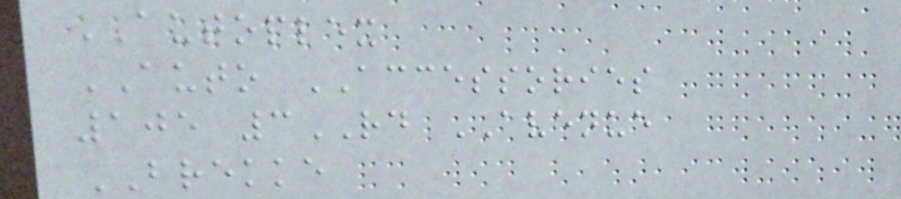AUTOPLEX
AUTO ACCESSORIES
105 3RD AVENUE
BREKKE
